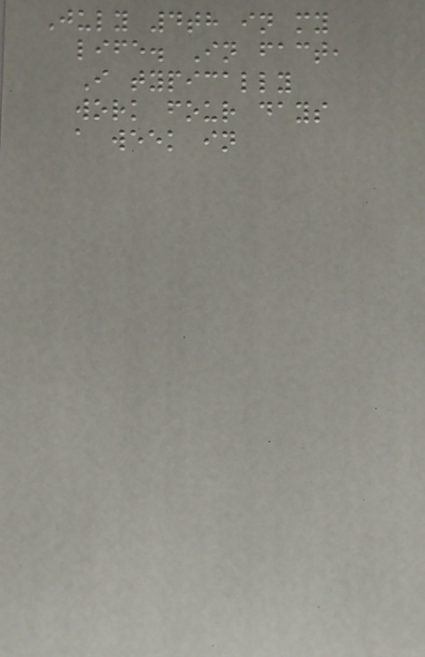July 4th in my
life. In fact,
I typically
work four days
a week in
